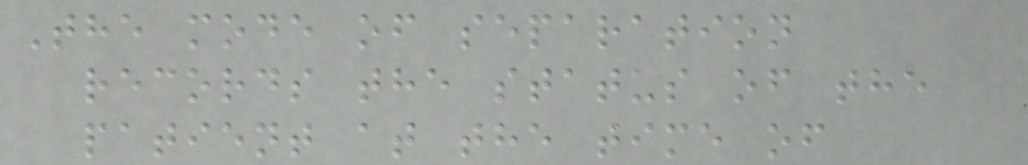The mode of separation
records the status of the
patient at the time of
